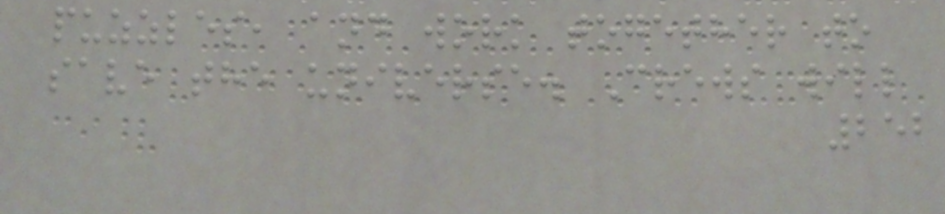puzzles, and work together to
save the universe. Crews will
252
